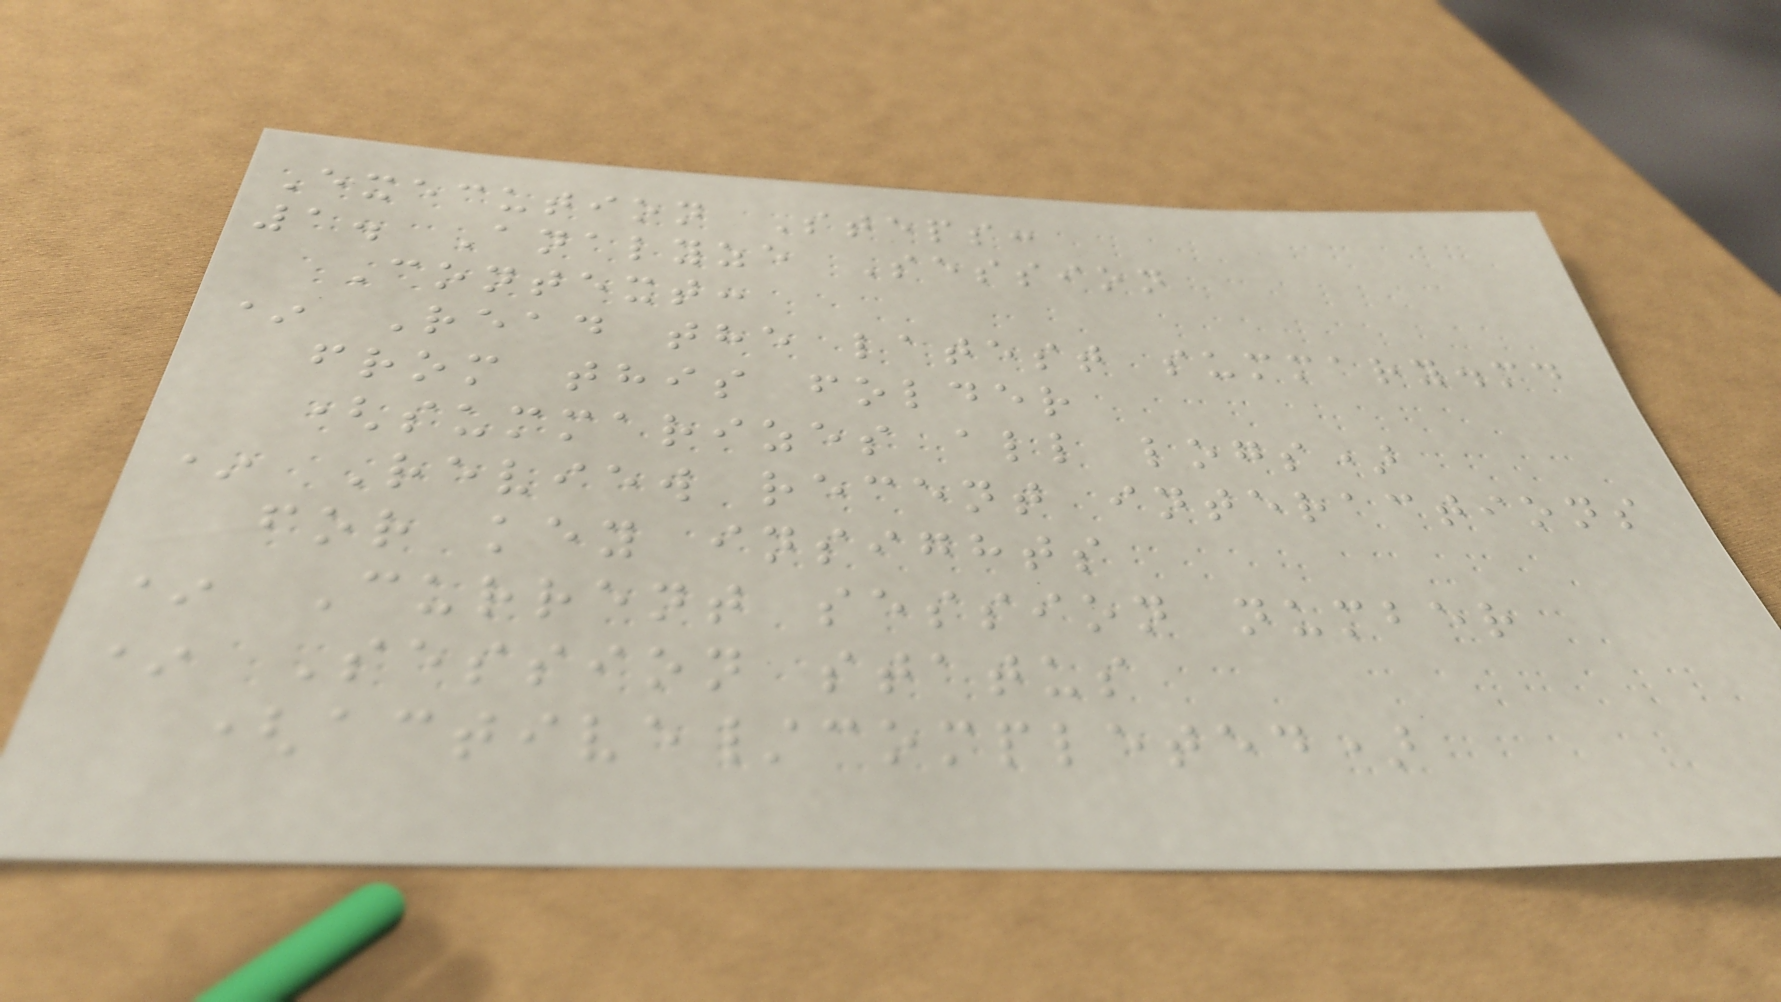Execution Steps:
1. Analyze Session
Context:
* Read the latest summary.md
from this folder
(summarizes all logs)
* Review recent interactions
for key insights
* Current session number
* Session status
(active/completed)
